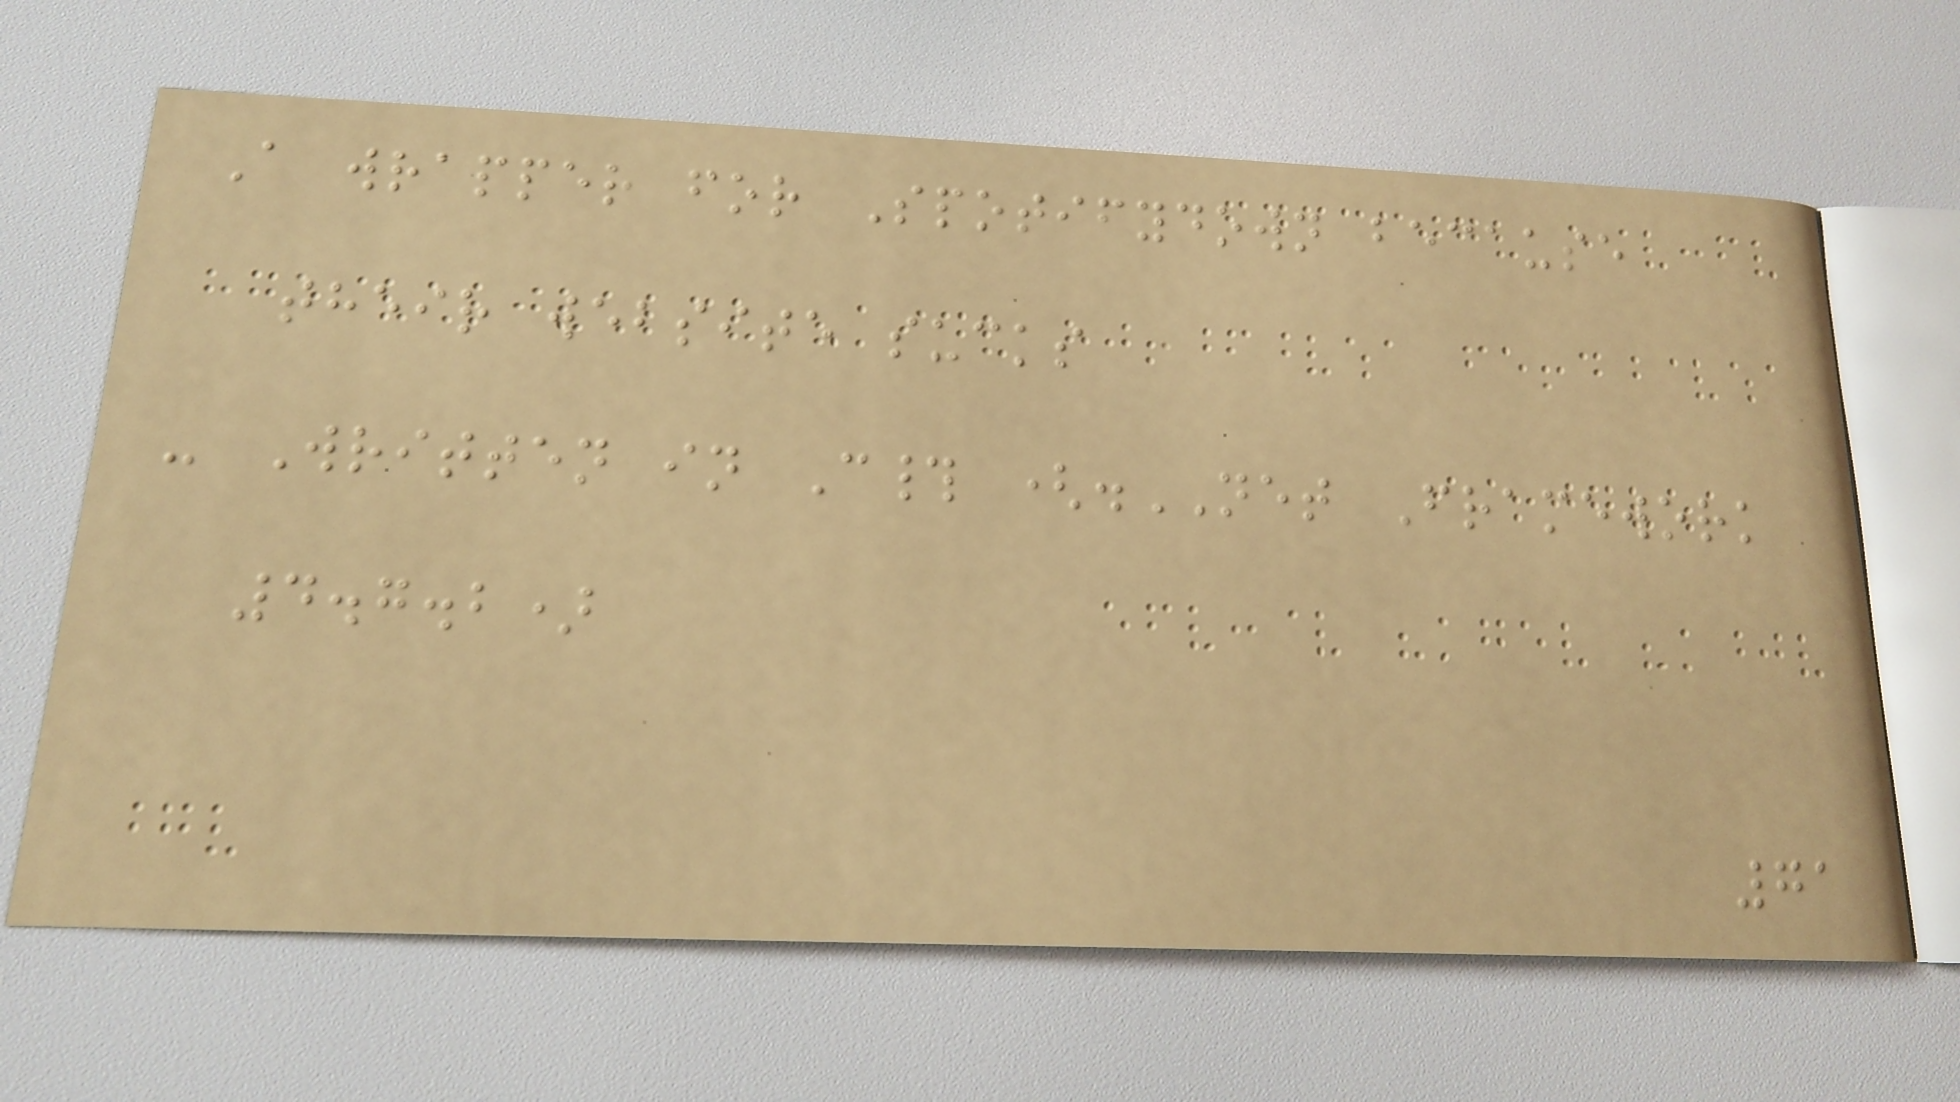A wrapper for Spotifydown because
their website sucks
- Written in C# (.NET Framework
4.7.2)
71
